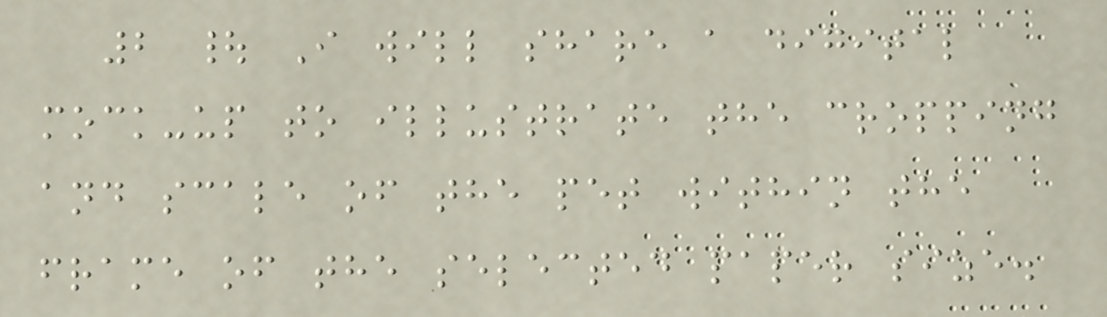2 | I will share a digital
mock-up to illustrate the cropping
and scale of the pet within the
frame of the selected paper size.
